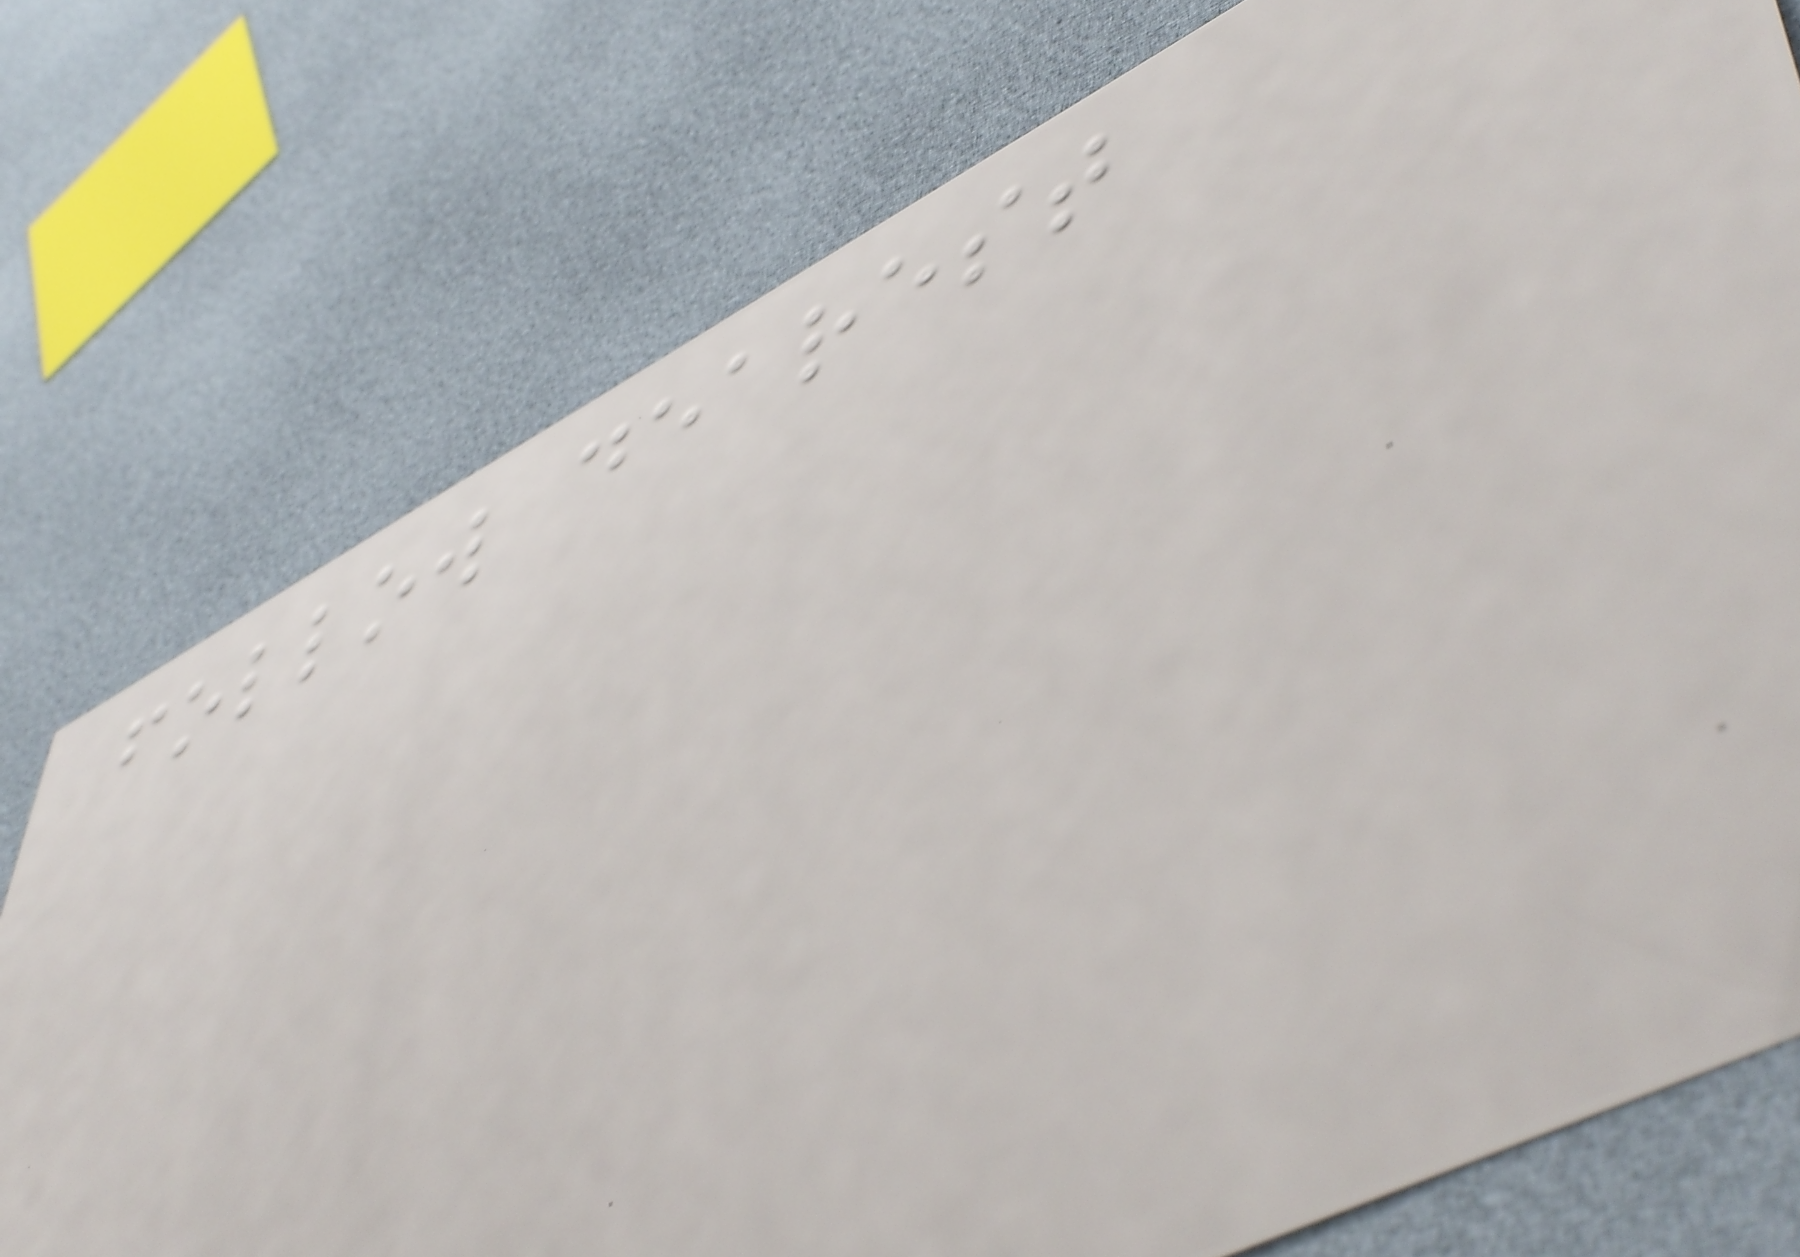follow dearest
